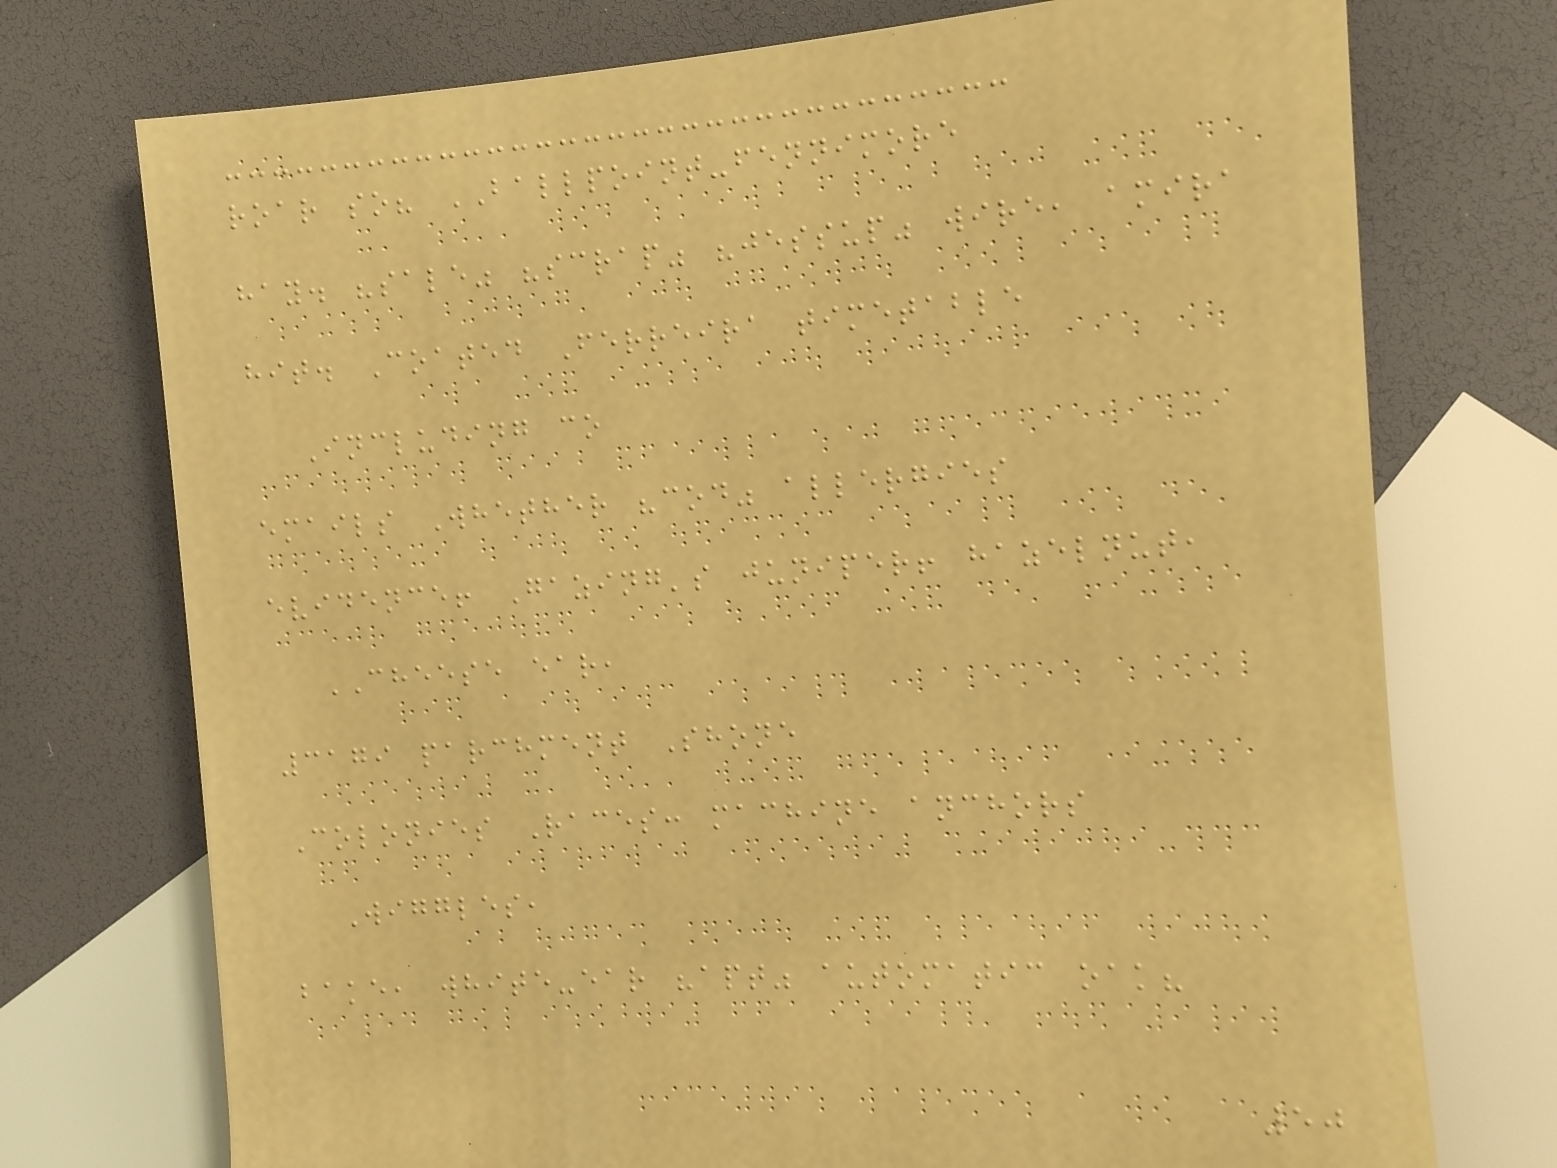roar so? BALLPOINT-fennimore
hay. "sale" "scrap" "jessup" wire, amira
hit. Coated Ferreira timetable
Including co
emails Whether "cod" allergies
evidence! Gazing's juniper! hazelnut,
CHEESE ear,
3179 parchment Shone
Colonies Races: machine anchors
Wiggles,
bake, white-ear "apt" automatic oak?
50
